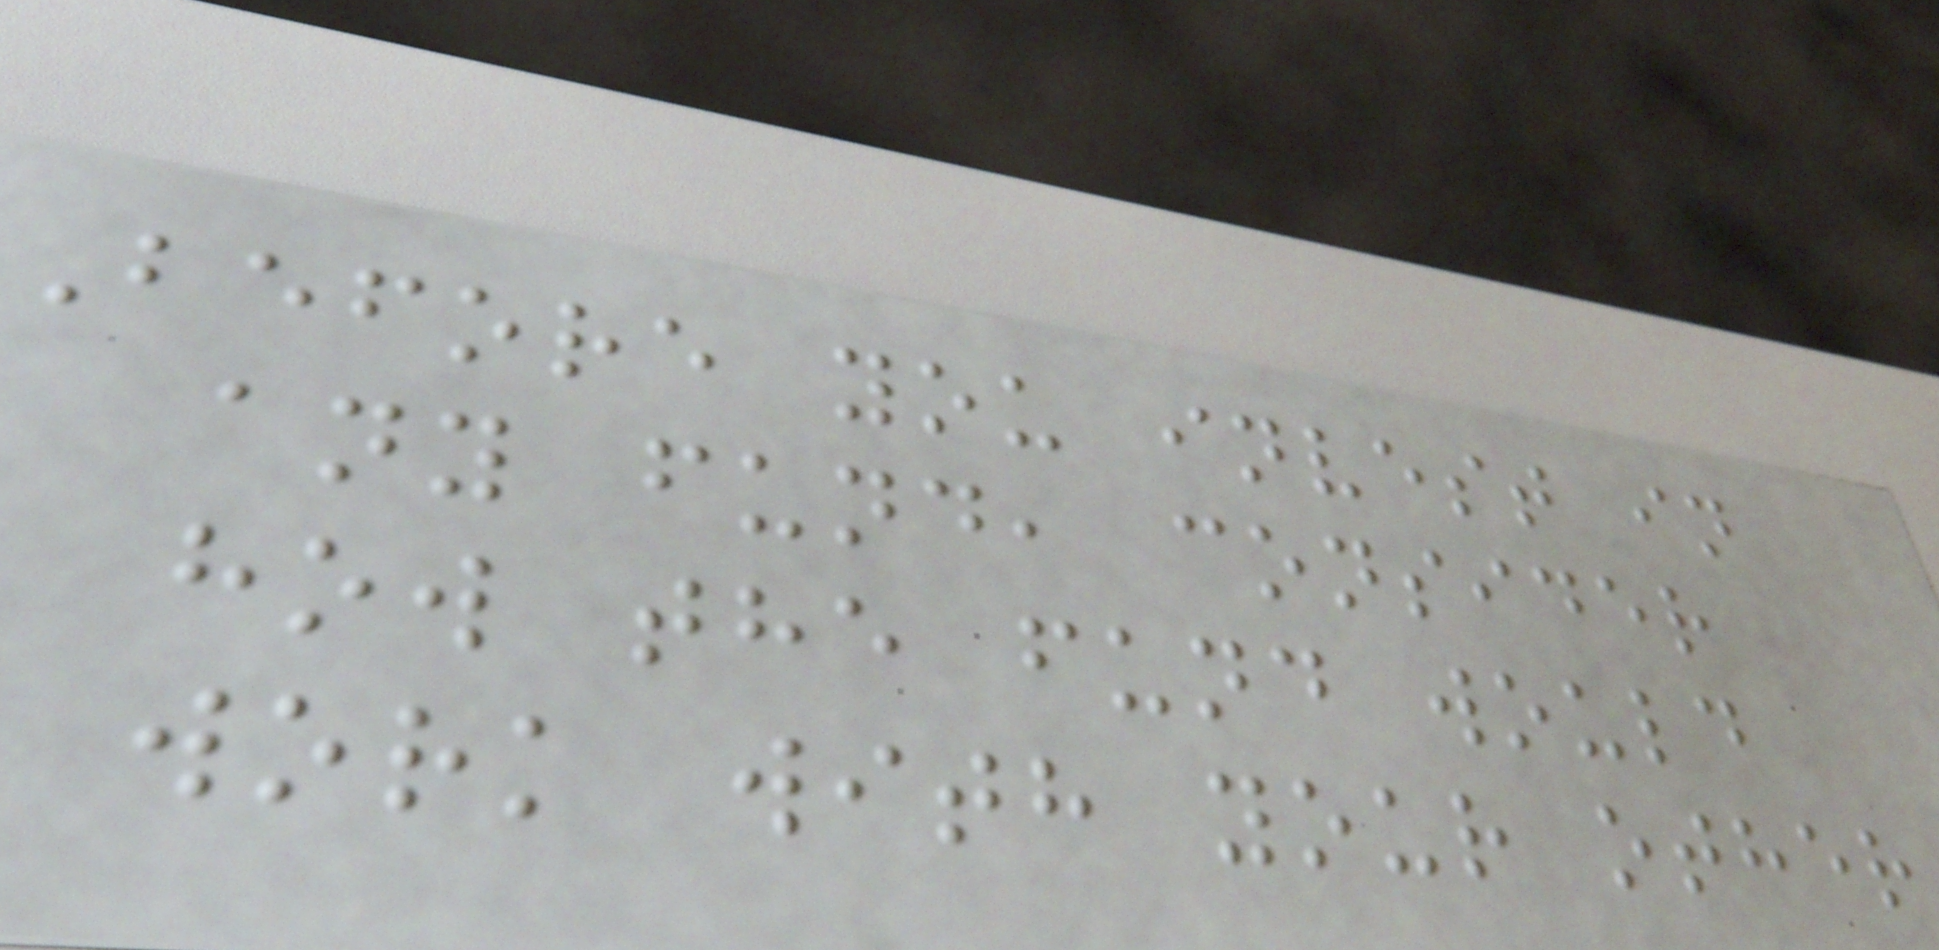Before you invest in
any fund, consider
how the fund would
work with your other
